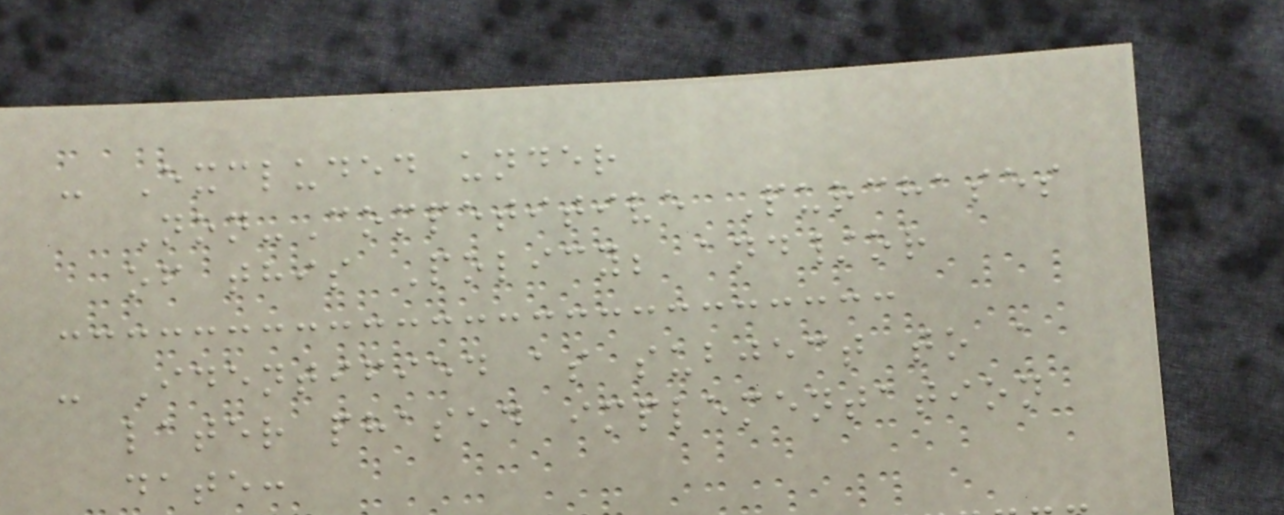- Excluded under
Non-Competitive Purchases
of this Policy; and/or
- Identified as subject to a
later phased implementation
date:
